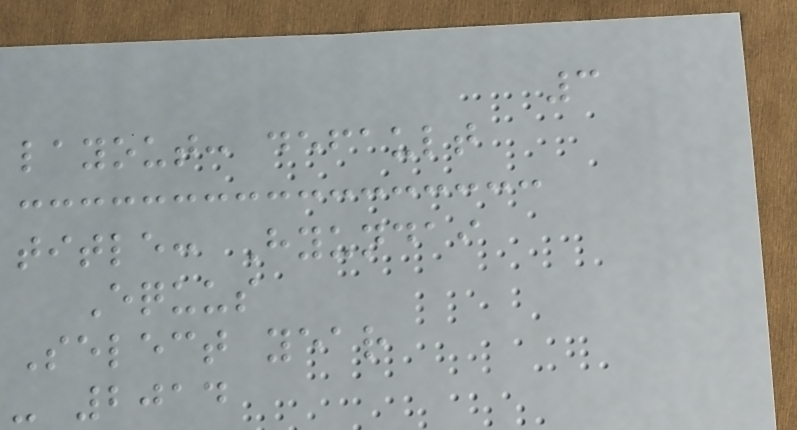3
layout: default
title: Hyundai
Equus
Select year
- 2014
